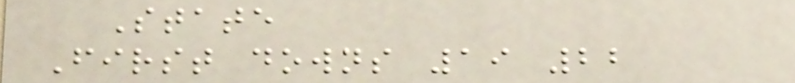State
First downs 19 22
